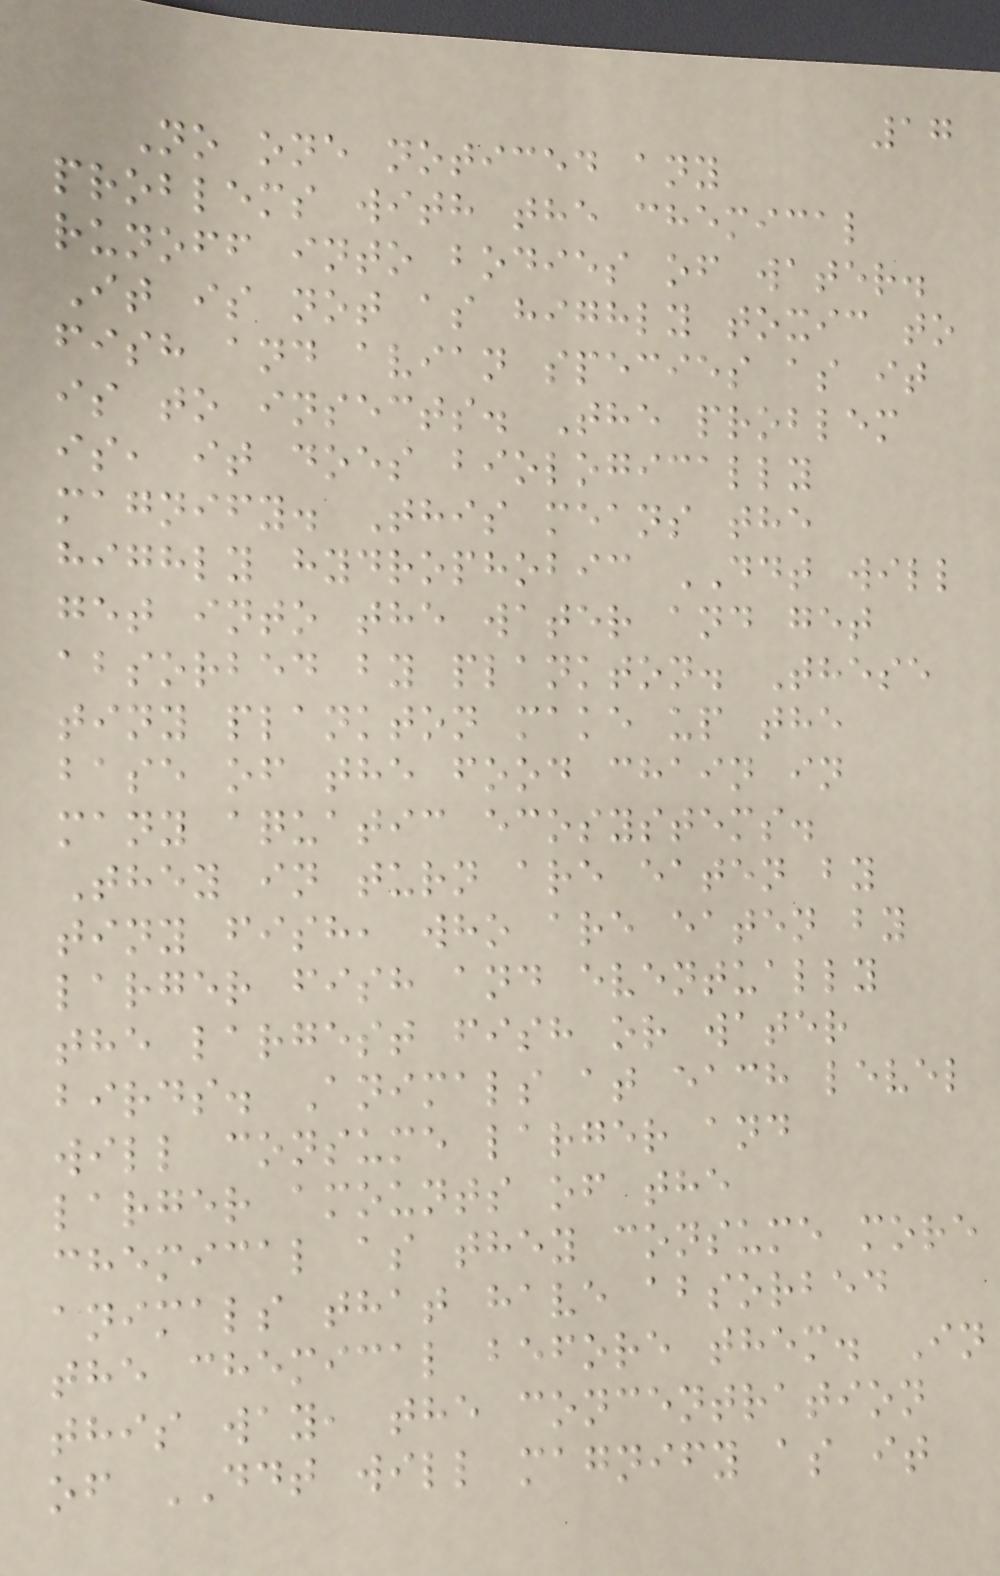17
No one noticed any
problems with the chemical
runoff into bodies of water.
It is not as highly toxic to
fish and avian species as it
is to insects. The problem
is, it does biologically
magnify. This means the
highly hydrophobic DDT will
get into the water and get
absorbed by plankton. These
tiny plankton make up the
base of the food chain in
many aquatic ecosystems.
They in turn are eaten by
tiny fish, who are eaten by
larger fish and eventually
the largest fish or water
birds. Animals at each level
will consume larger and
larger amounts of the
chemical as they consume more
animals that have absorbed
the chemical before them. In
this way, the concentration
of DDT will magnify as it
